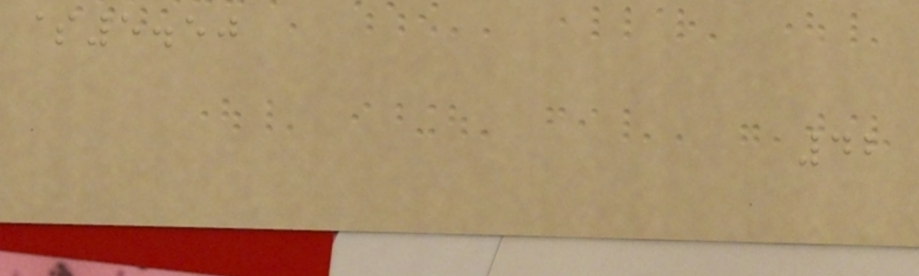$5.50
42
